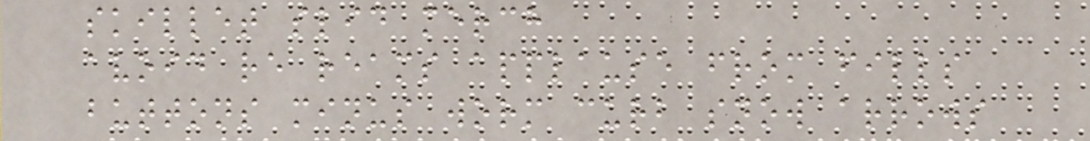skillet slid merch
avoid re reams applause from fills
buttons minus worm curb snow arrows
